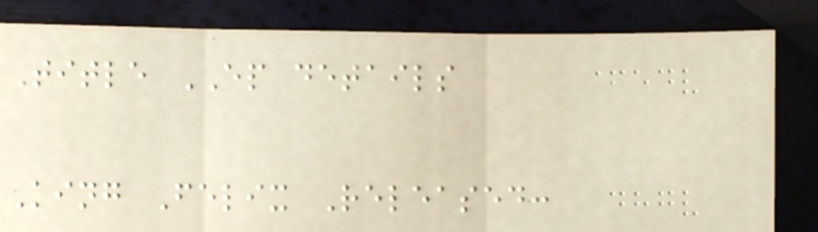Title EP details
King Felix Released:
